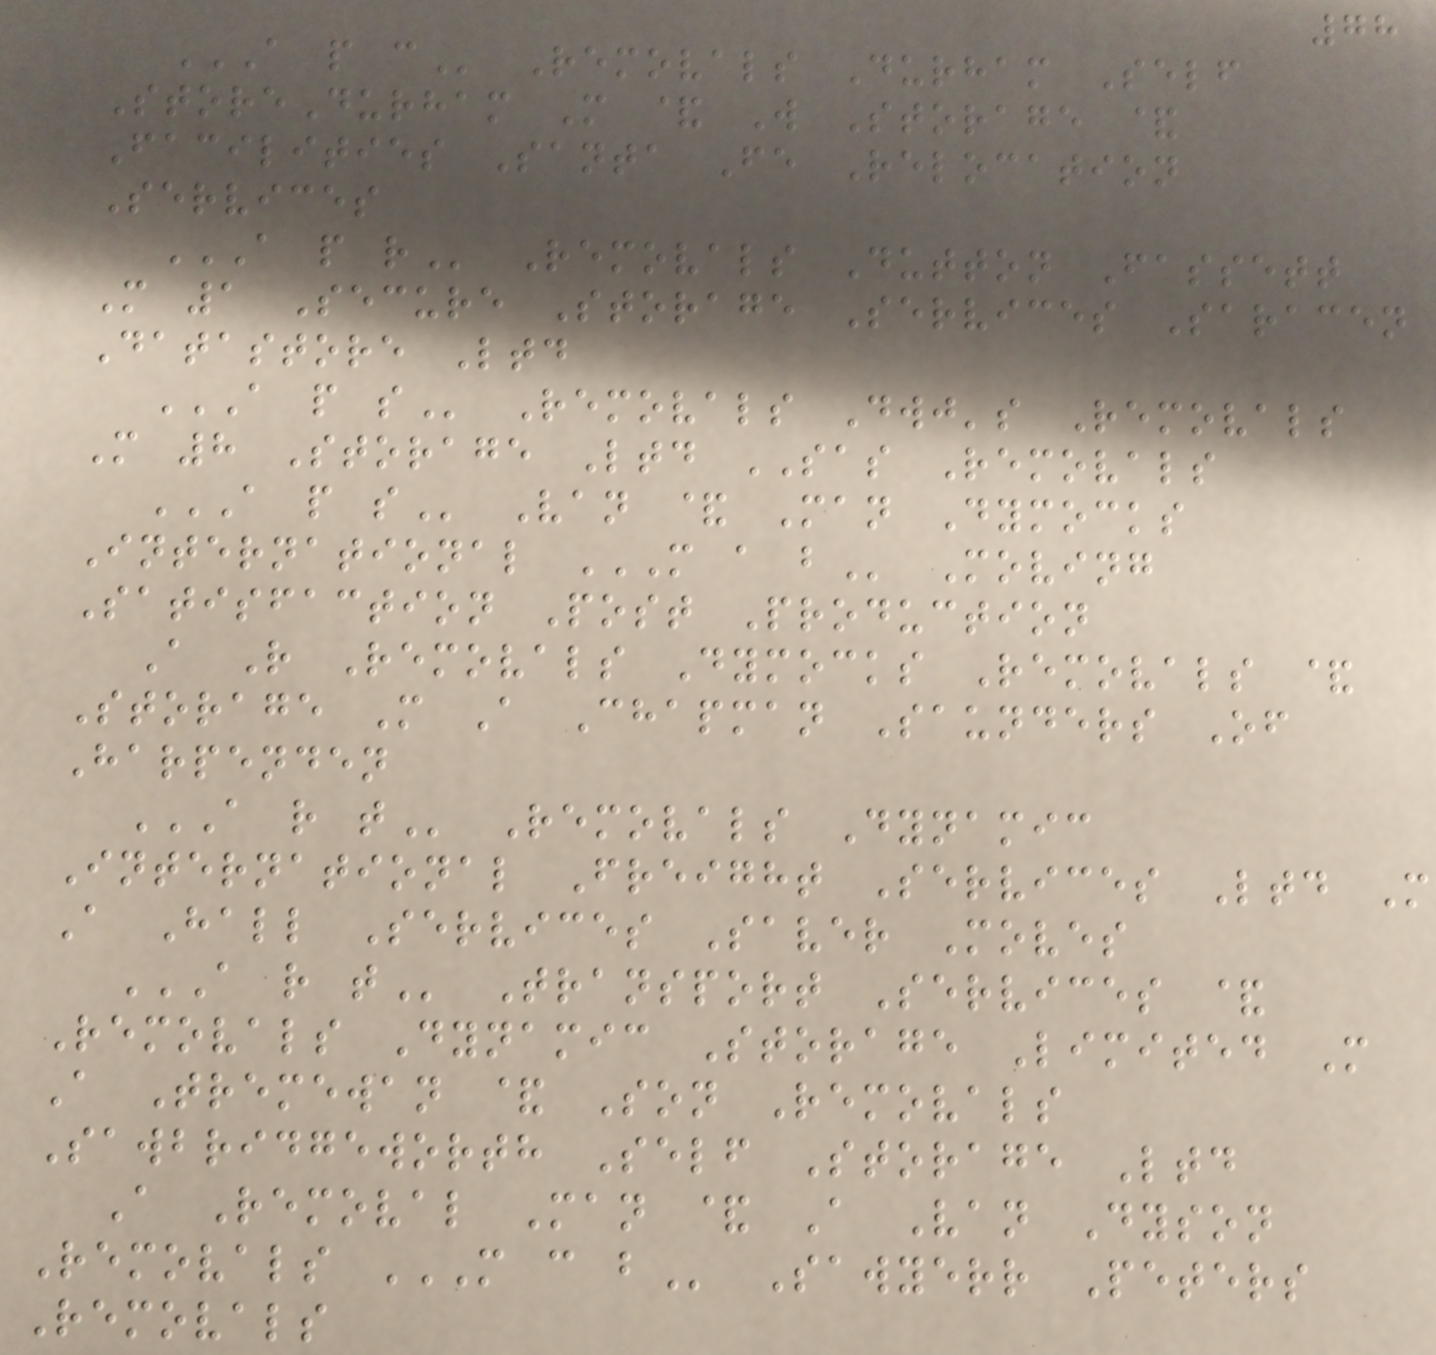78
A P C Removals Durham Self
StoreDurham M & W Storage &
Facilities Santa Fe Relocation
Services
A P R Removals Dutton Fassett
M 1 Secure Storage Services Saracen
Datastore Ltd
A P S Removals Dwj's Removals
M 8 Storage Ltd SAS Removals
A P S Van & Man Dymocks
International M A B Moving
Satisfaction Post Production
A R Removals Dymocks Removals &
Storage M A Chapman Saunders Of
Harpenden
A R T Removals Dynamic
International Freight Services Ltd M
A Hall Services Saver Moves
A R T Transport Services &
Removals Dynamic Storage Limited M
A Tremewan & Son Removals
Sawbridgeworth Self Storage Ltd
A Removal Man & A Van Dyson
Removals M C B Sawyerr Peters
Removals
